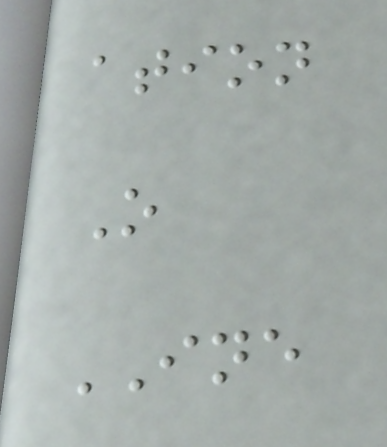ation
O
INE
